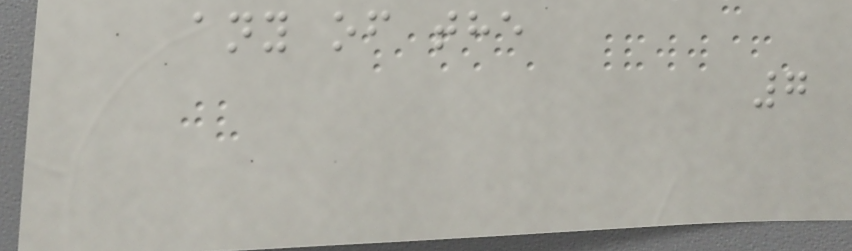any of the
7
